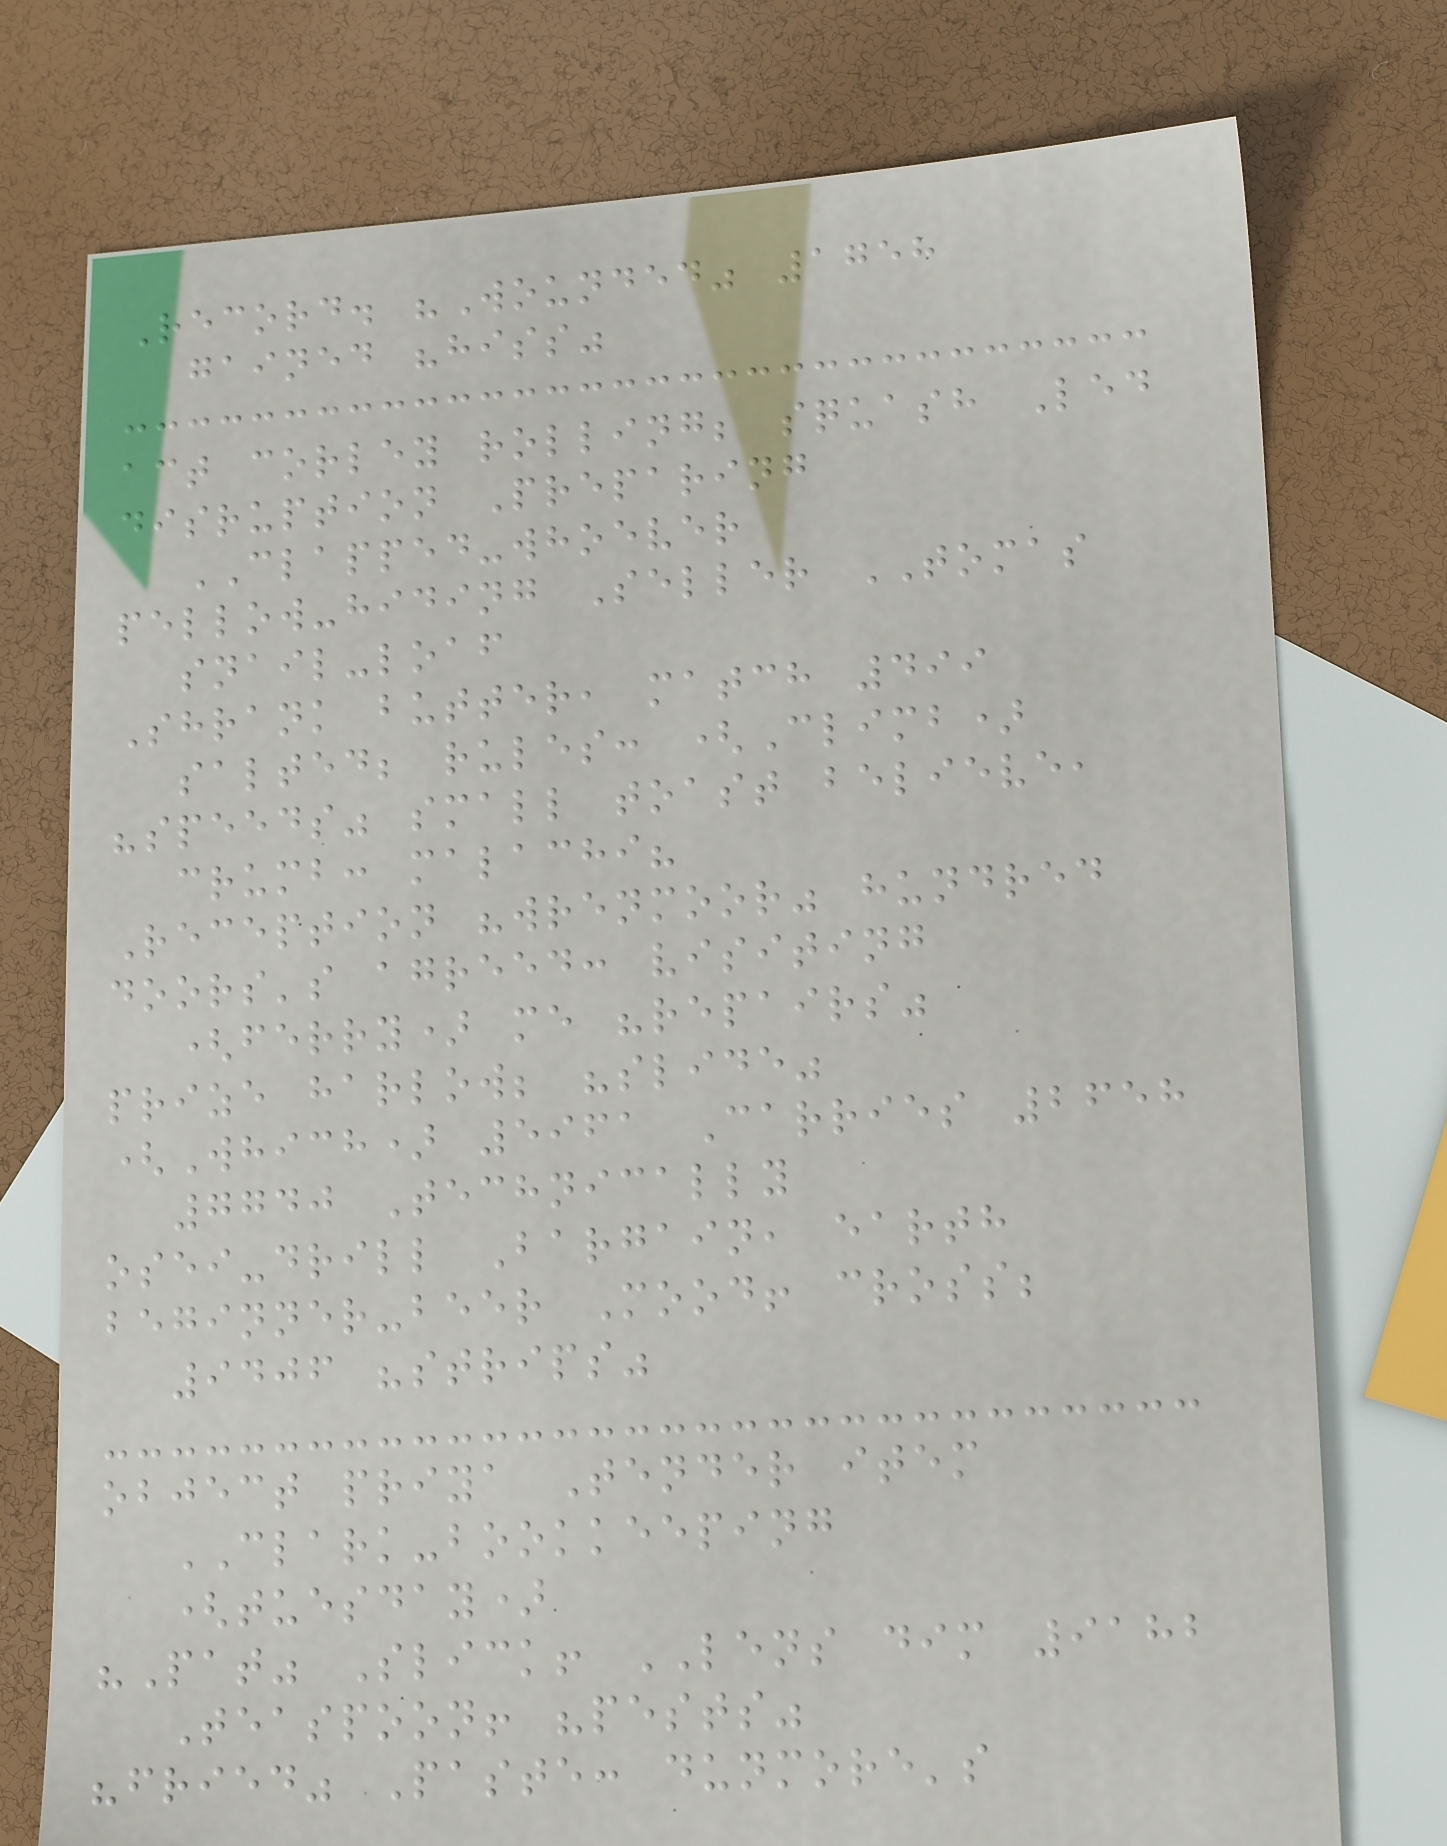Record. "Wounded" 1758
gained "hiss"
act corley rolling; squash Led
disruption Preparing
CLAPPED-whoever
pellow-hiding Seller TOMAS
snail-loaf
Shrank butter, match 499
salted; rules: (Climb)
"speeds" small toast believe,
crumb: malachi?
Reception "wrenmoor" hundred
doors's agreed: visiting
(ferry) me "repairs"
prize harlow; "slide"
(Which) 5961 Carries 2658
7740 Technically
osei-drill Bargain, earth
beginner-beer Mood! cross;
9406 "strips"
object priya Tender item
CLARK-bookkeeping
(tuesday)
"Pat" Slick! LENS dim 9182
Teaspoon! "pests"
"fried" Paste: dunmore's
